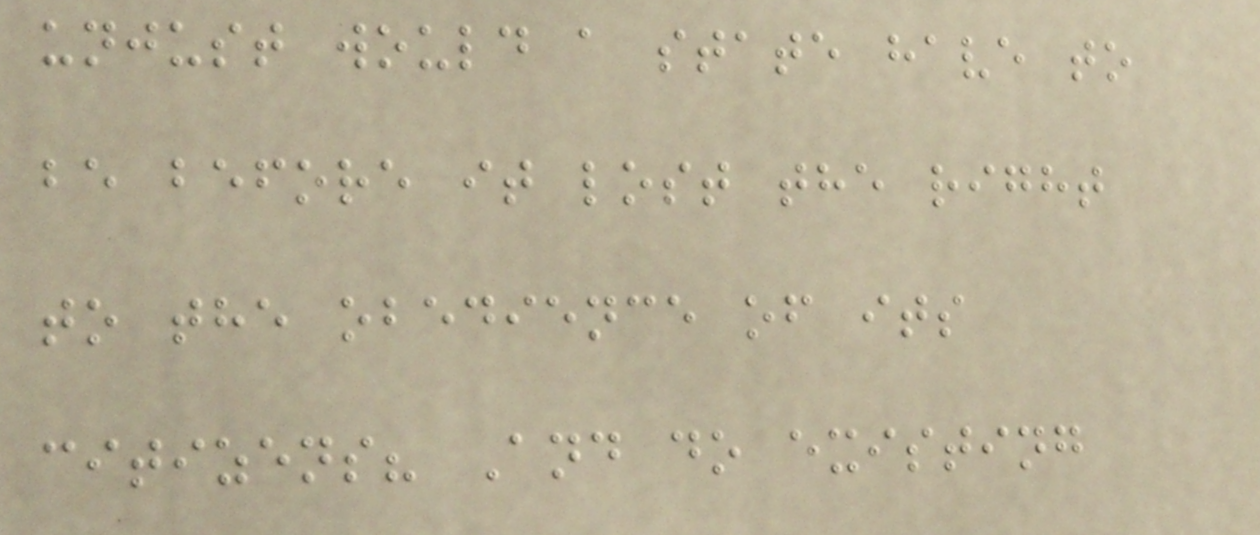unjust would a state have to
be before it lost the right
to the obedience of its
citizens? And do existing
